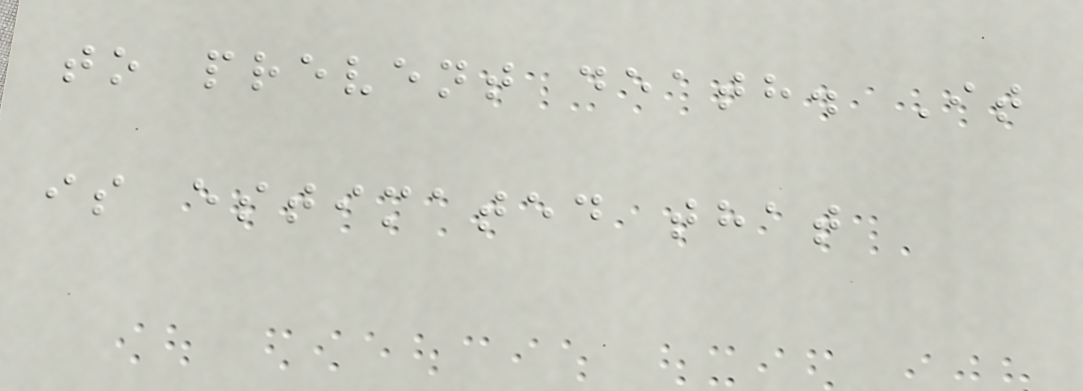to prevent death. It
is estimated that
